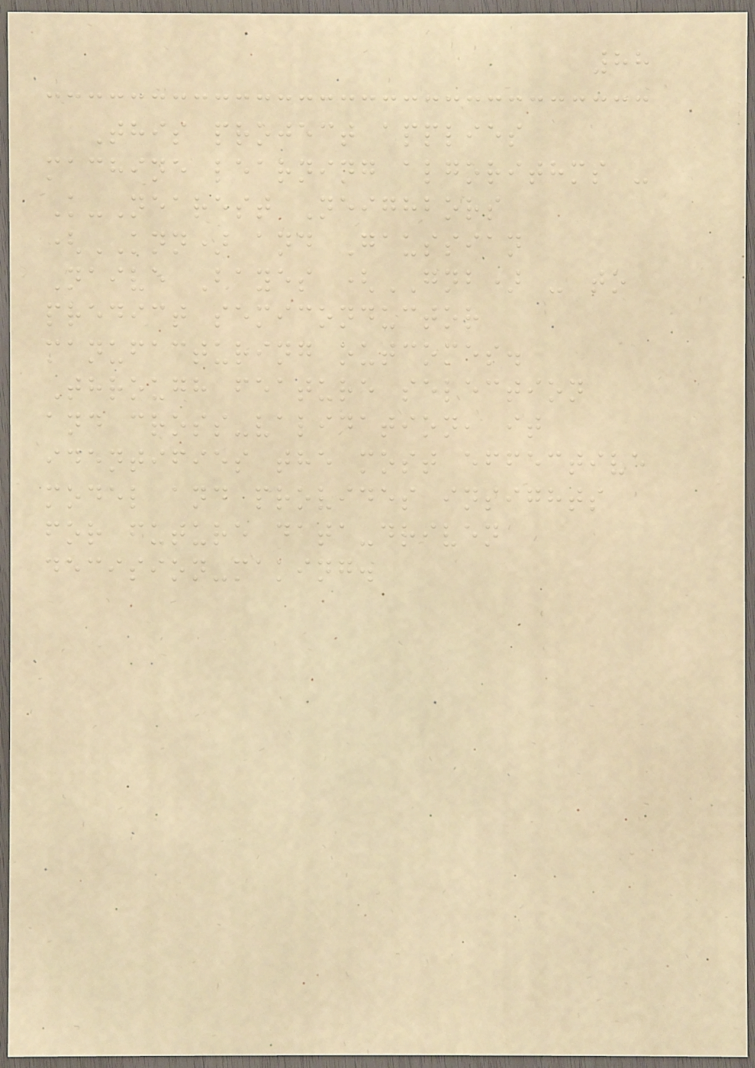88
This project applies
machine learning algorithms -
K-Nearest Neighbors
(KNN) and Gaussian
Naive Bayes (GNB) - to
predict semiconductor
manufacturing outcomes.
Through feature selection
and cross-validation, it
identifies the most effective
model and provides insights
for future data-driven
decision-making.
